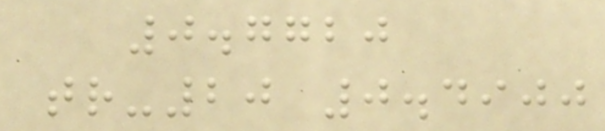0.7720
tr-20 0.4900
